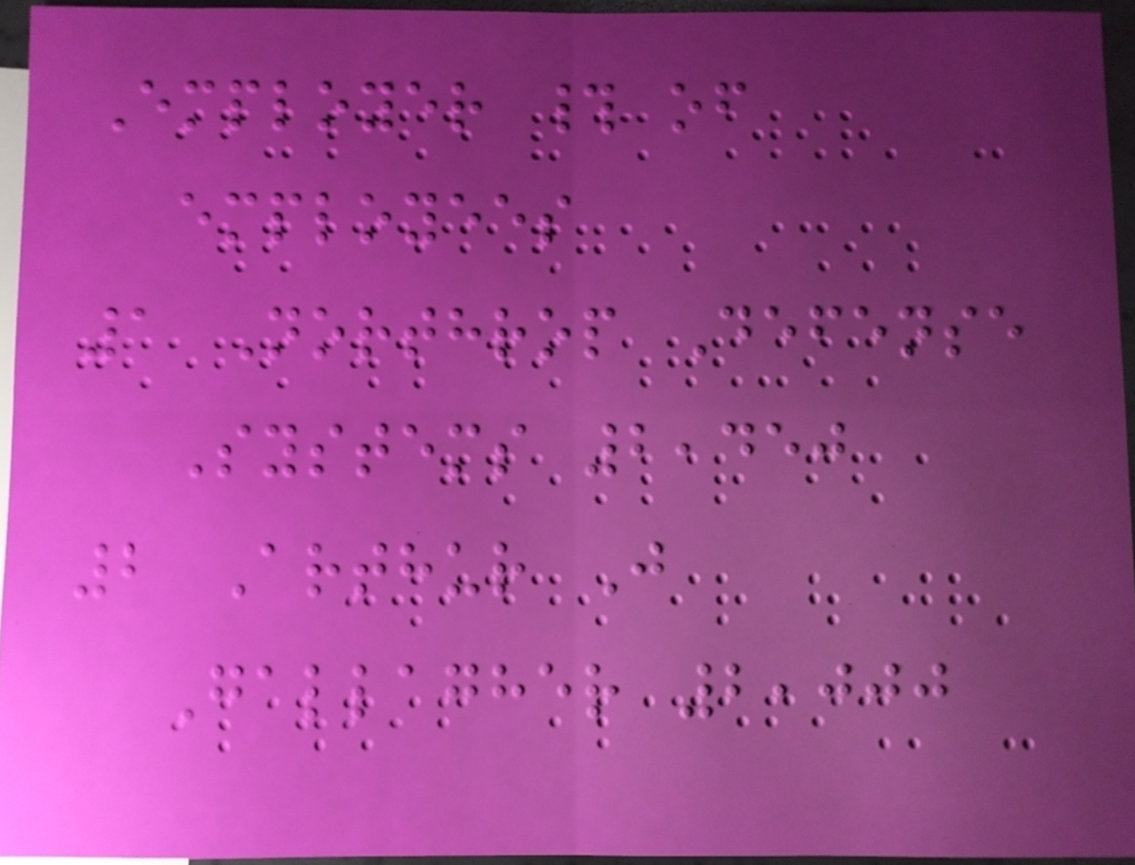Employer # of
employees
1 Northrop Defense
Systems 2,450
2 Arthur J
Gallagher 2,000
